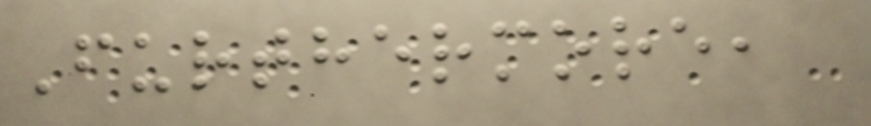Furthermore,
